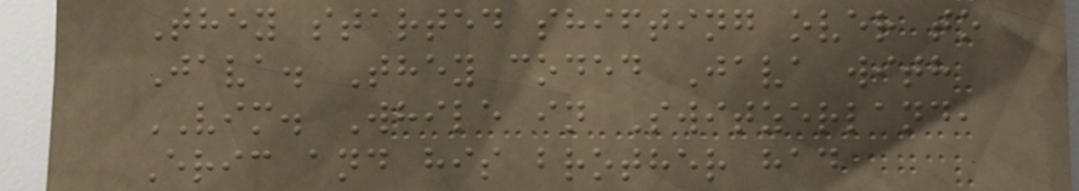They started shifting over to
Java. They coded Java with
VIM. While in Switzerland,
Eric and his brother had
